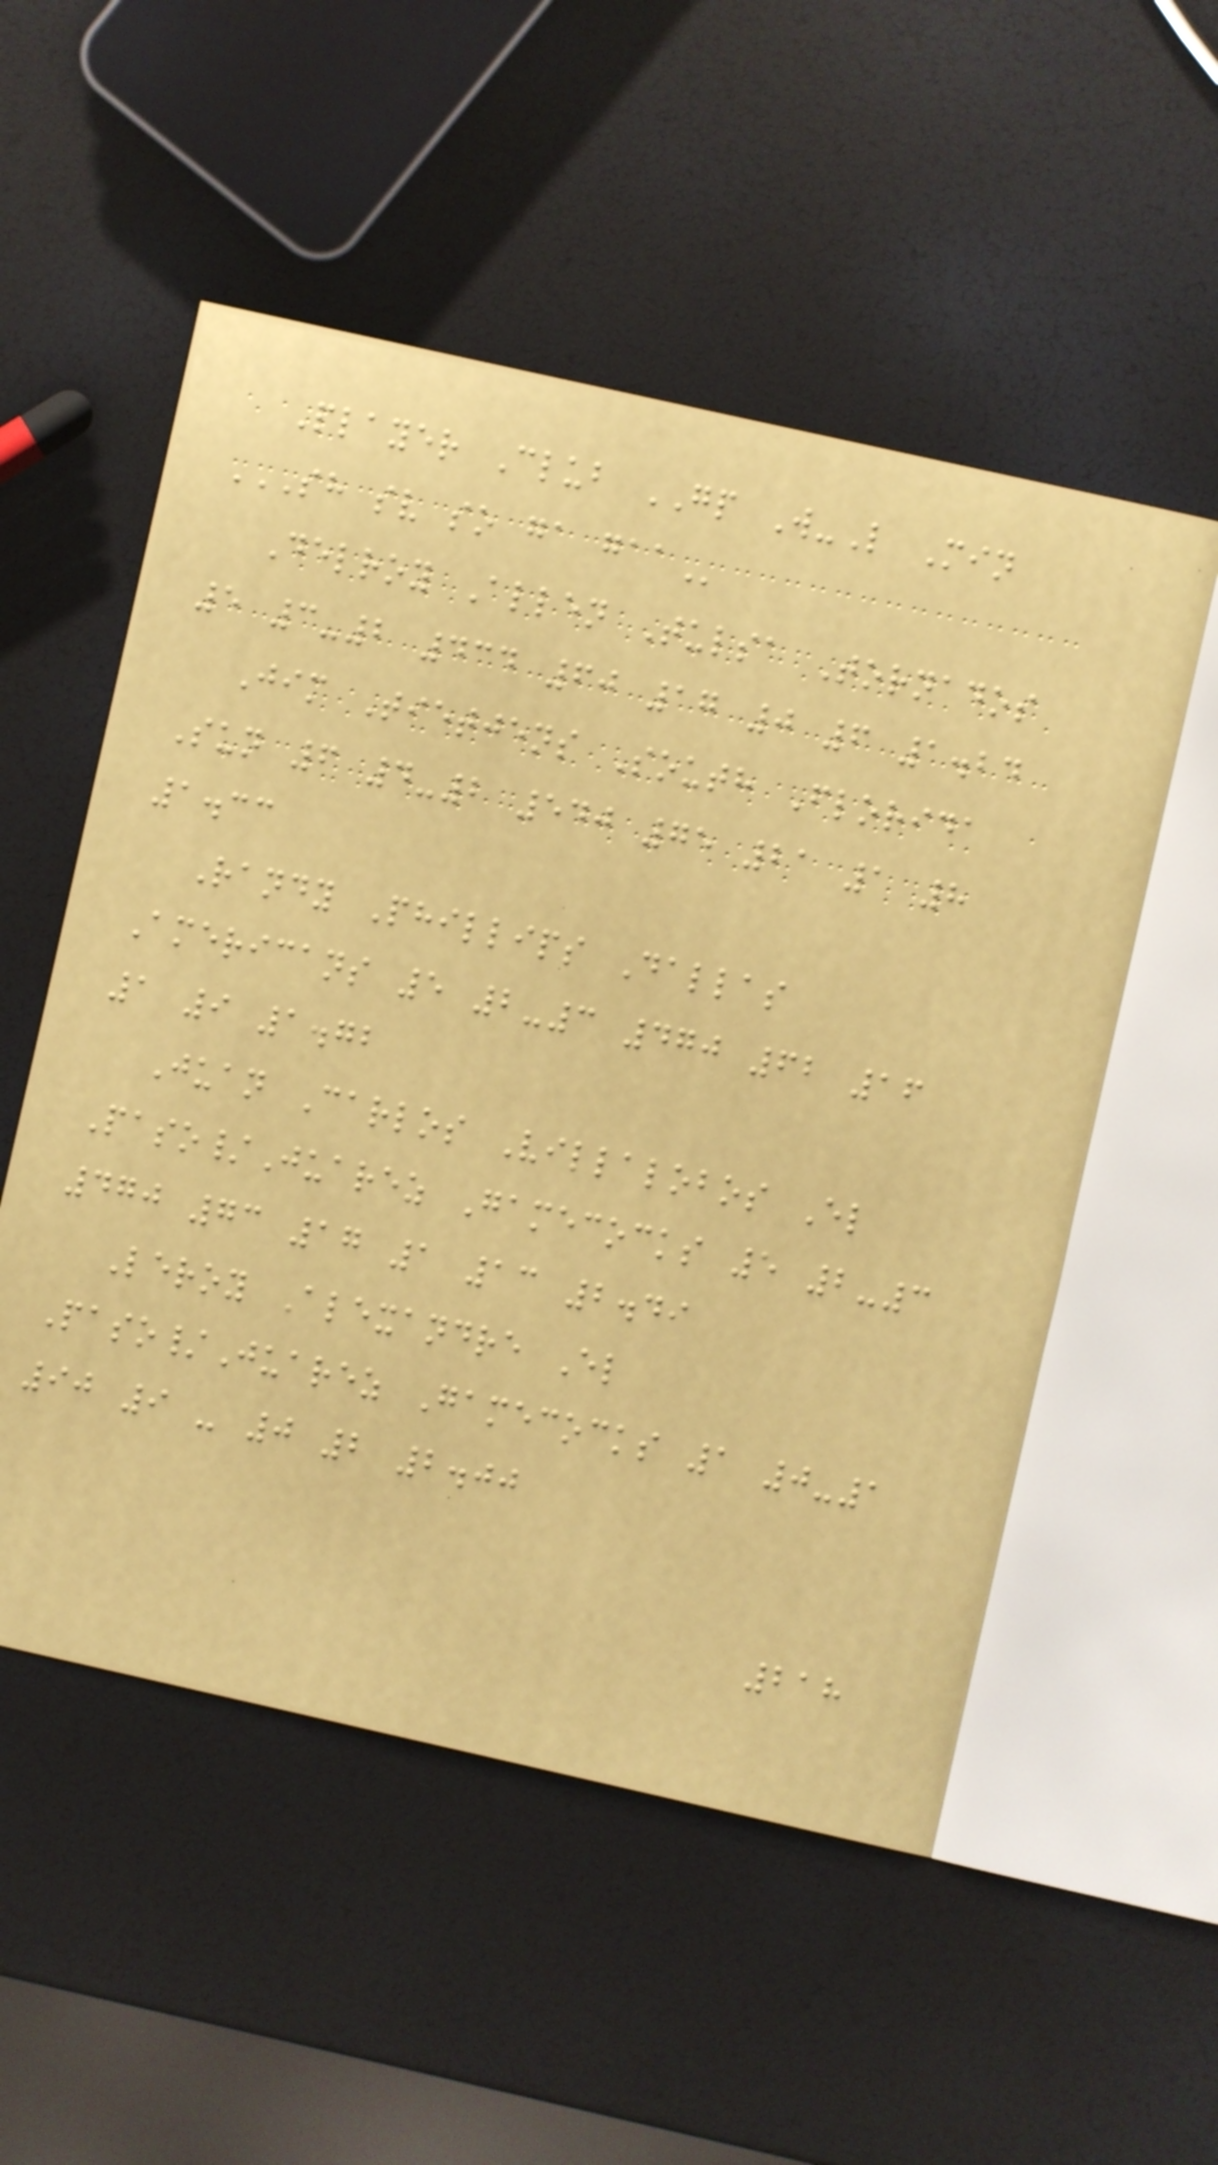Player Club GP W-L Min
SH SV SO GA GAA
Delroy Allen Tulsa Tornados
5 3-2 434 60 17 0 6 1.24
Jim Tietjens South Florida
Sun 6 4-2 540 75 21 1 8
1.33
Randy Phillips Dallas
Americans 5 2-3 470 62 16
1 9 1.72
Juan Carlos Villalobos El
Paso/Juarez Gamecocks 5 2-3
470 73 17 1 13 2.49
Leroy Alexandre El
Paso/Juarez Gamecocks 1 0-1
90 9 - 0 2 2.00
218
